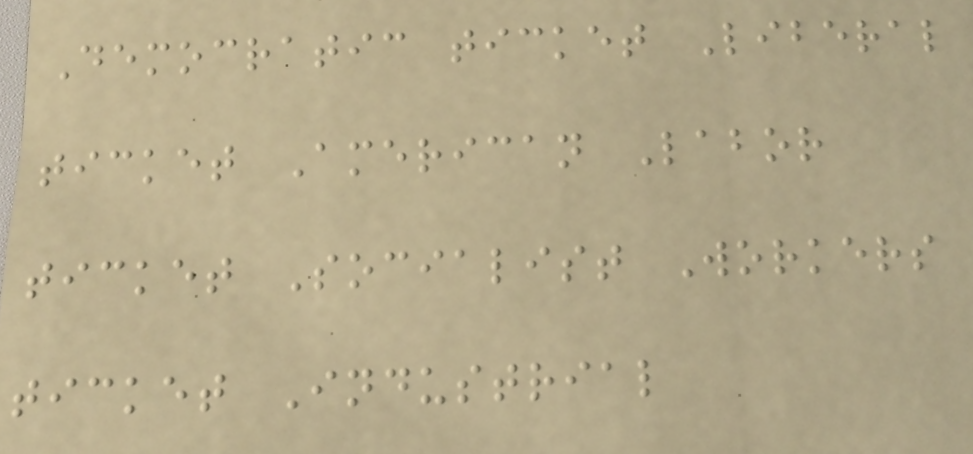Democratic ticket Liberal
ticket American Labor
ticket Socialist Workers
ticket Industrial
